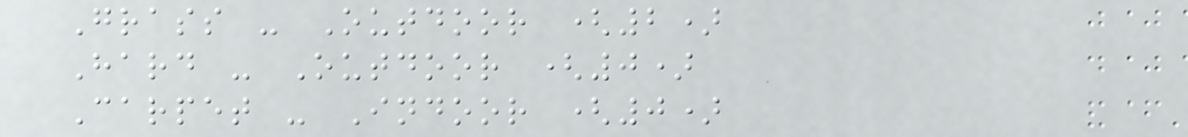Grass - Outdoor (2)
Hard - Outdoor (0)
Carpet - Indoor (0)
